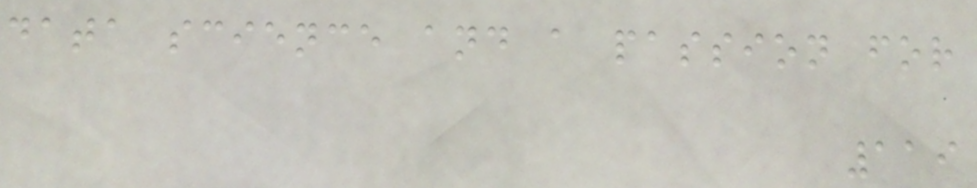data science and a passion for
119
